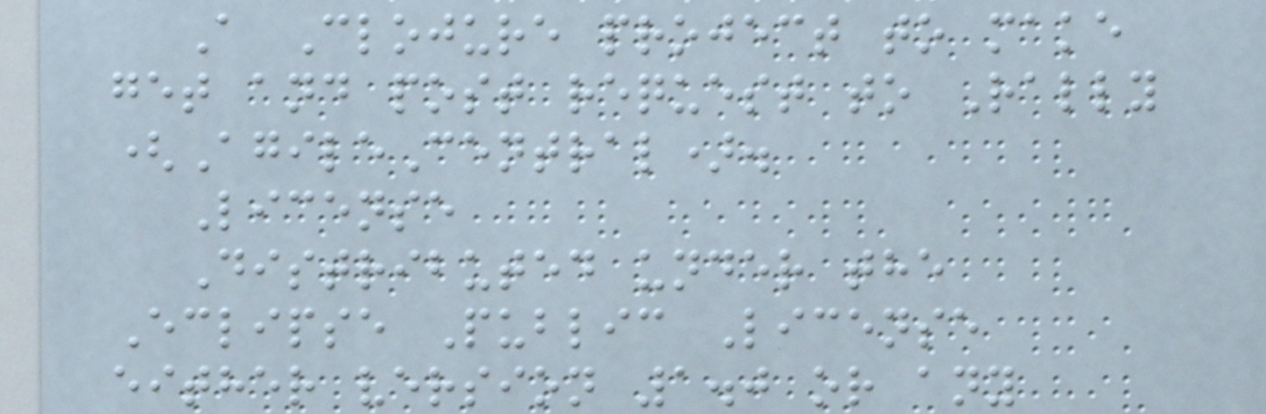A Clojure project to make
get and post request to Rally
(AgileCentral).
License
Distributed under the
Eclipse Public License
either version 1.0 or any
